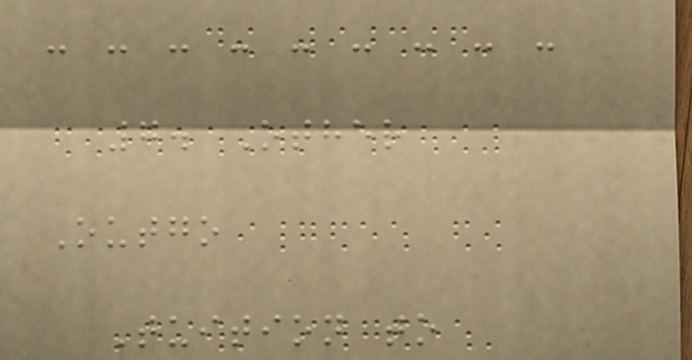- - - - - - - - -
7. Other
Outgo
Tuition to
